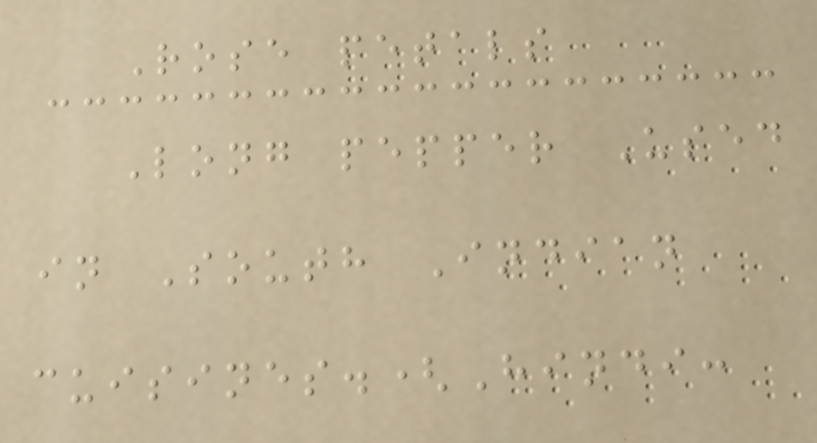Rose petals
Long pepper Used
in South Indian
cuisines.(Hindi:
